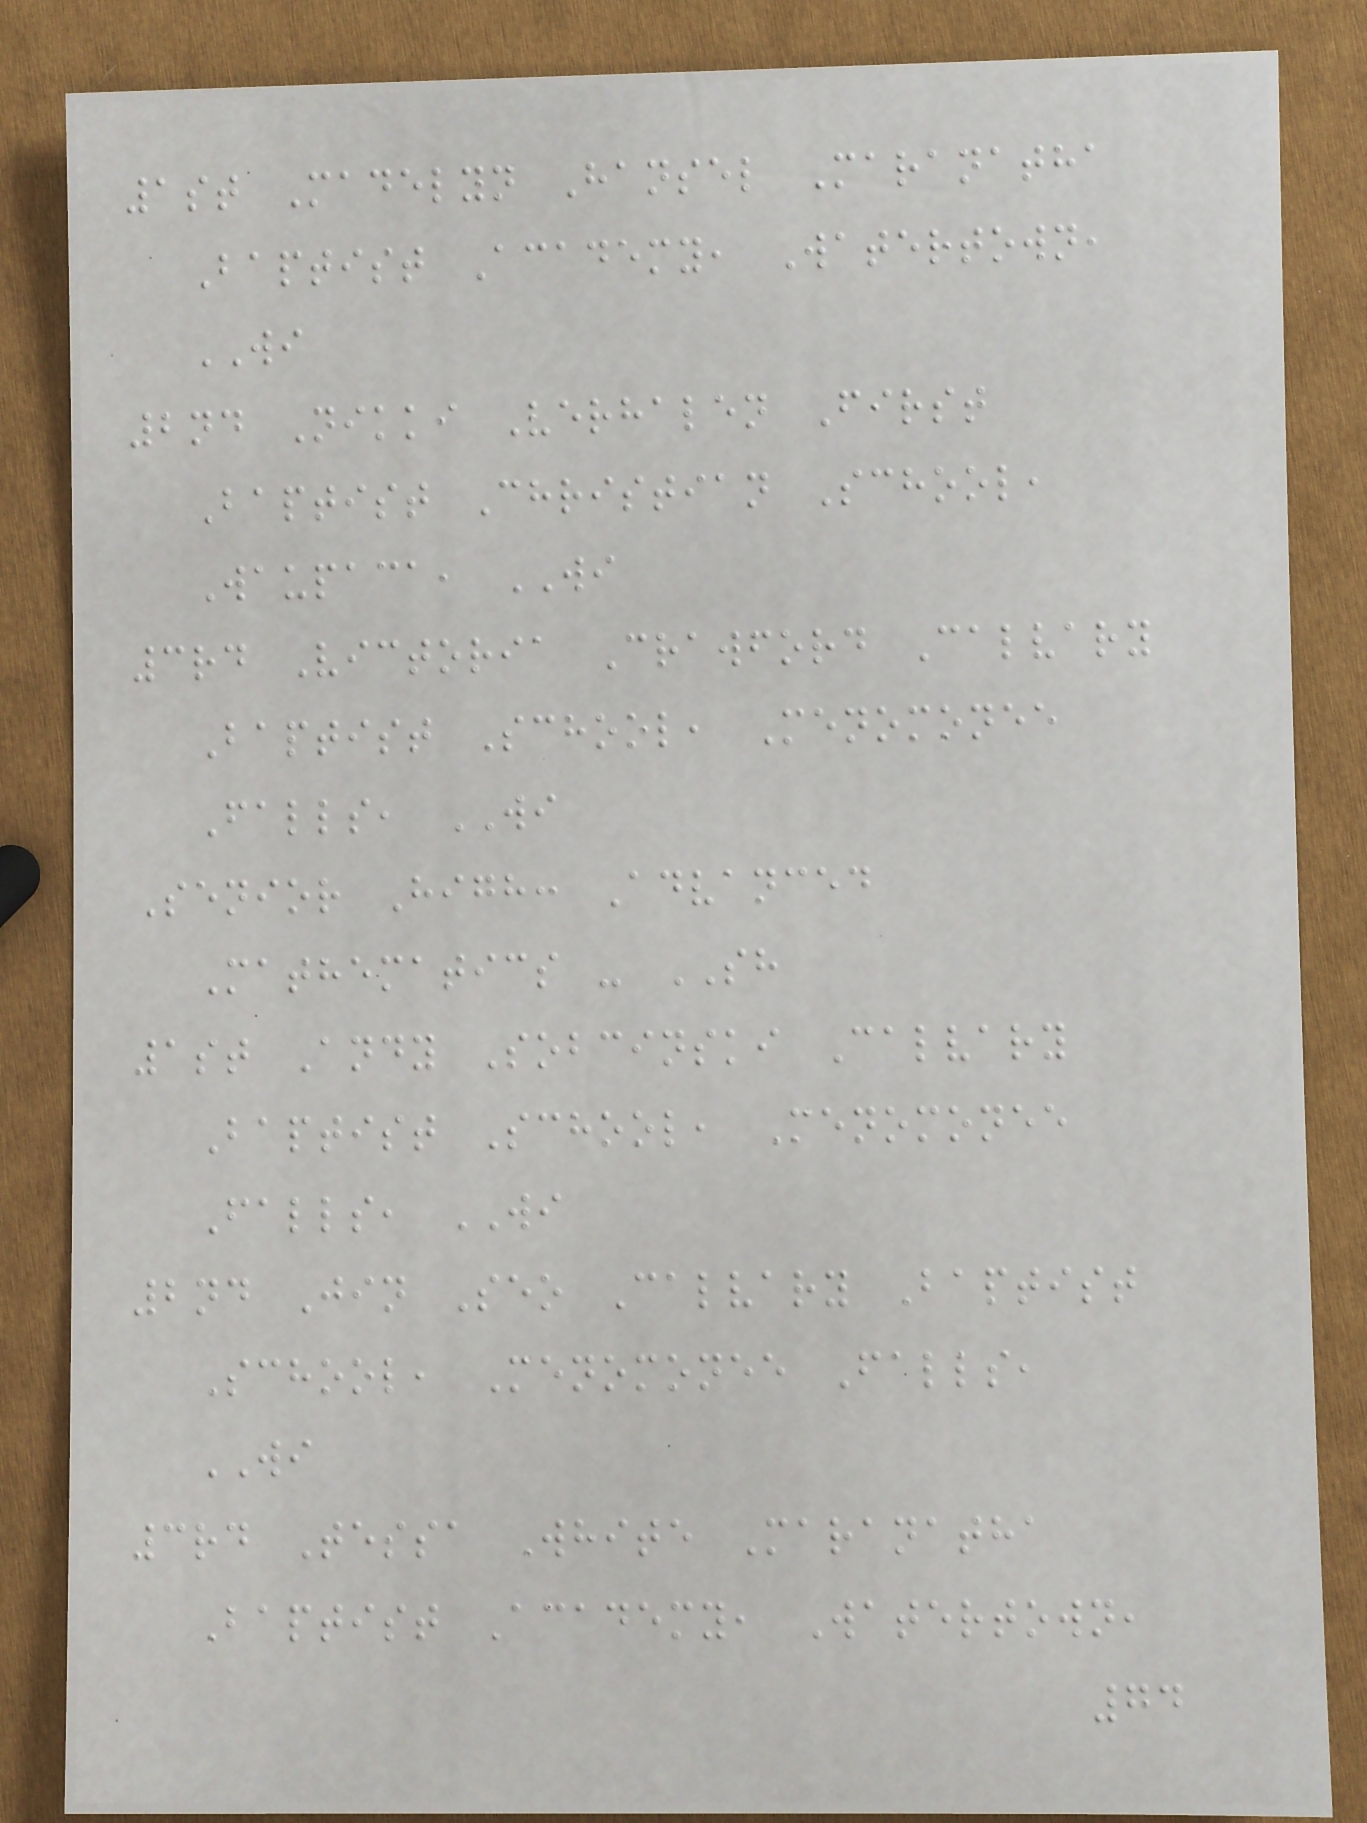1st Madelyn Hansel Maranatha
Baptist Academy, Watertown,
WI
2nd Nikki Verhalen First
Baptist Christian School,
Waupaca, WI
3rd Victoria Crawford Calvary
Baptist School, Menomonee
Falls, WI
Senior High: Advanced
Mathematics - SH
1st Andy Sobcinski Calvary
Baptist School, Menomonee
Falls, WI
2nd Jin Seo Calvary Baptist
School, Menomonee Falls,
WI
3rd Tessa White Maranatha
Baptist Academy, Watertown,
74
